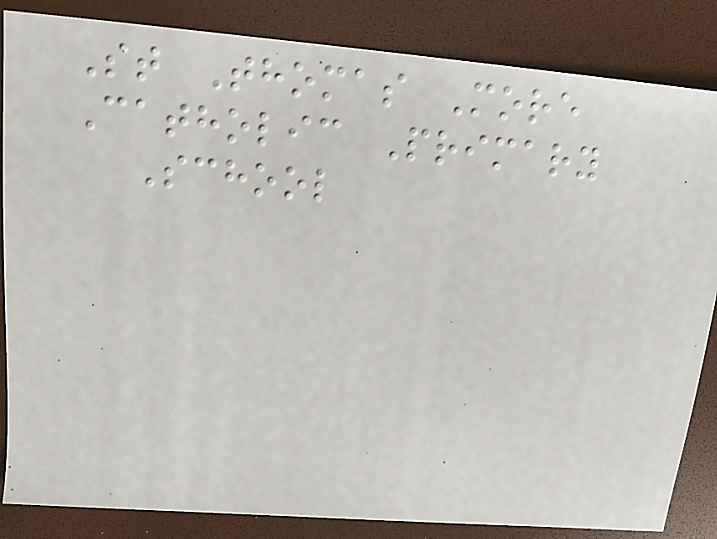St Thomas More
Catholic Primary
School
